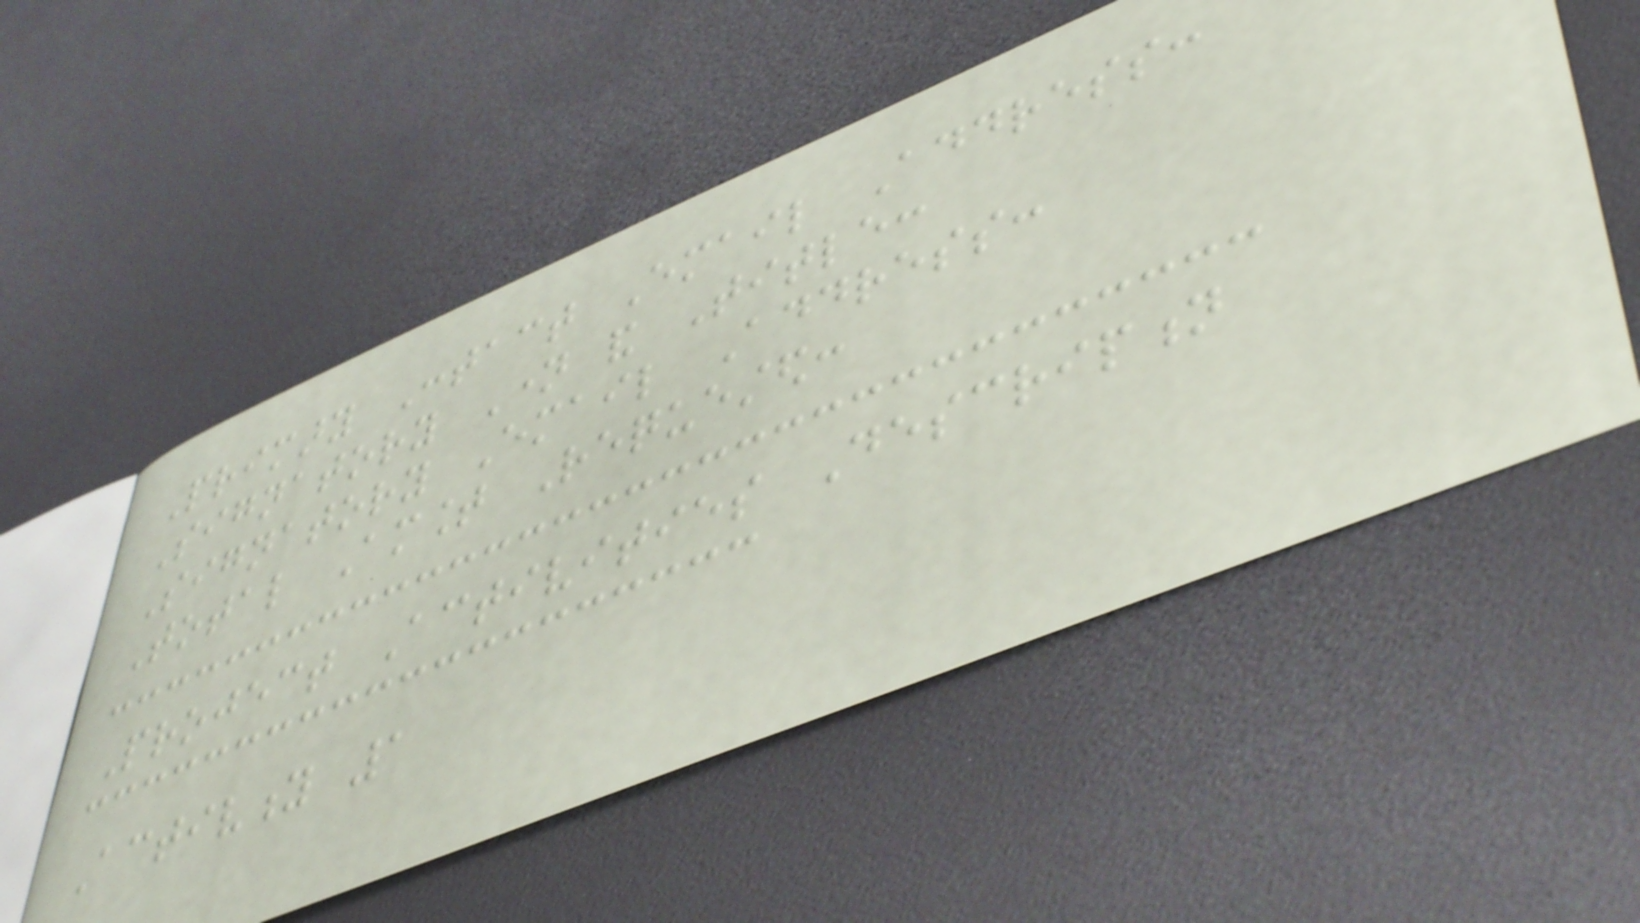Primary Contact Email Address:
Signatory Name and Title:
Signatory Email Address:
Total Amount Requested:
Project Activities Description
Activity 1
